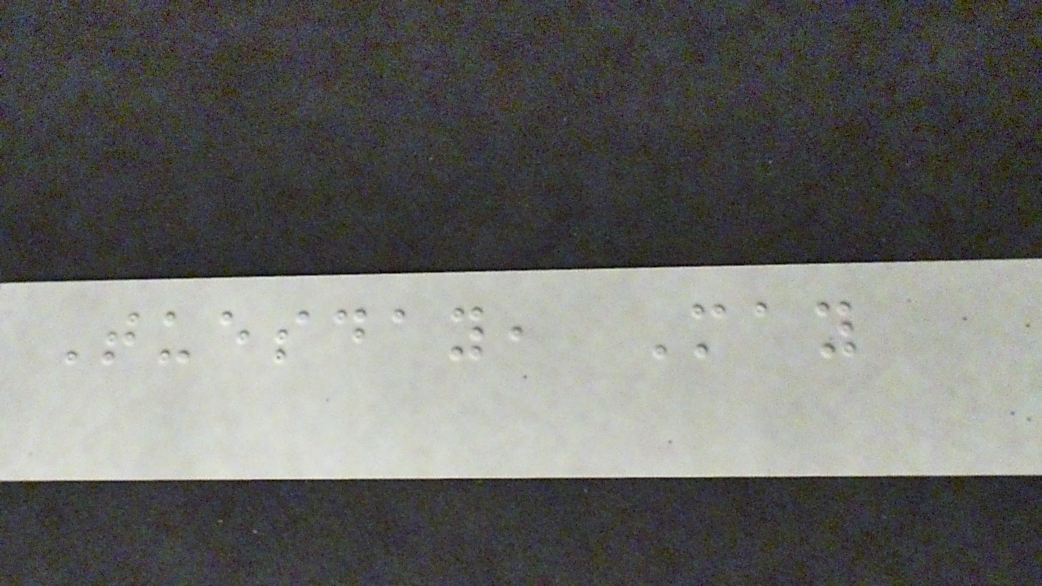Tuesday, May
